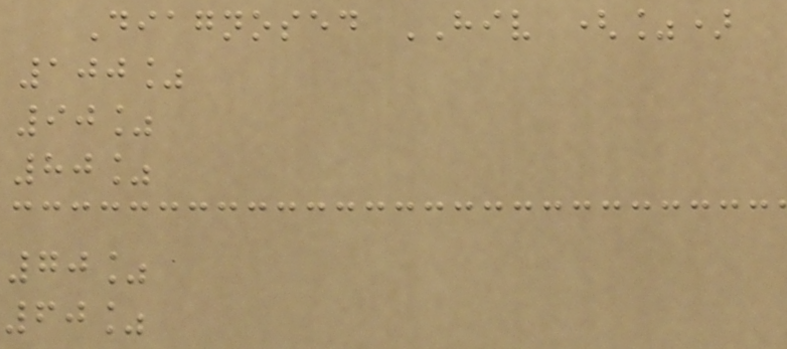Diagnosed HIV (%)
100%
90%
80%
70%
60%
